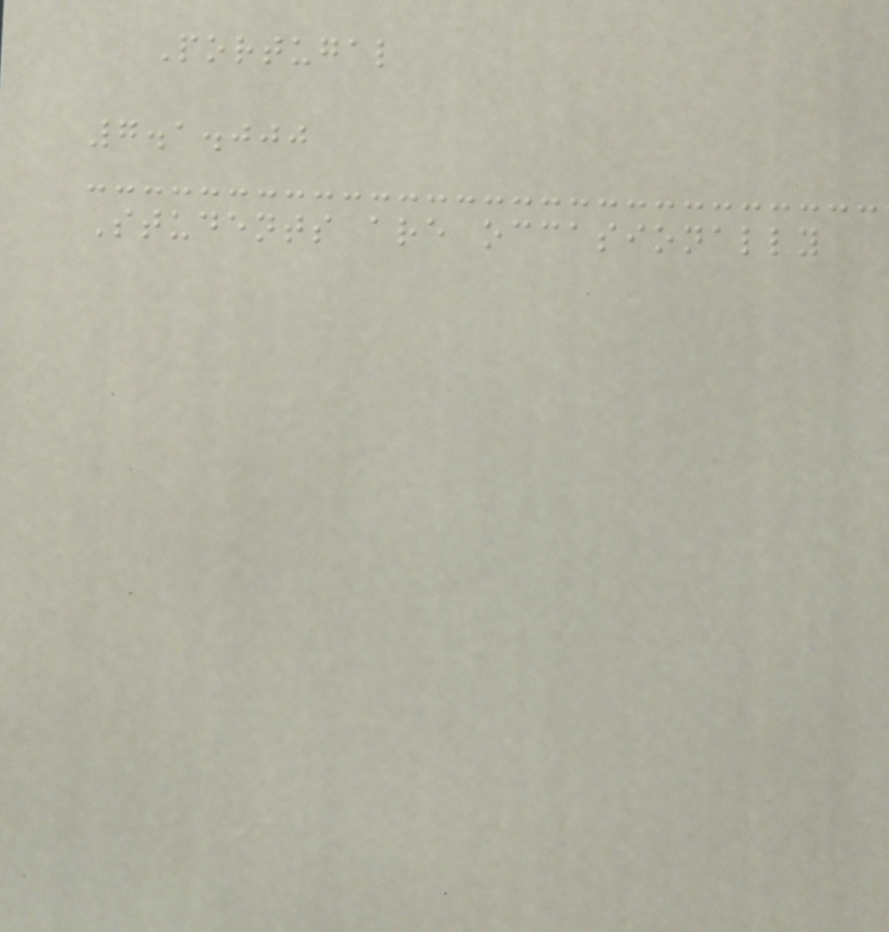Portugal
7.1.000
Students are occasionally
